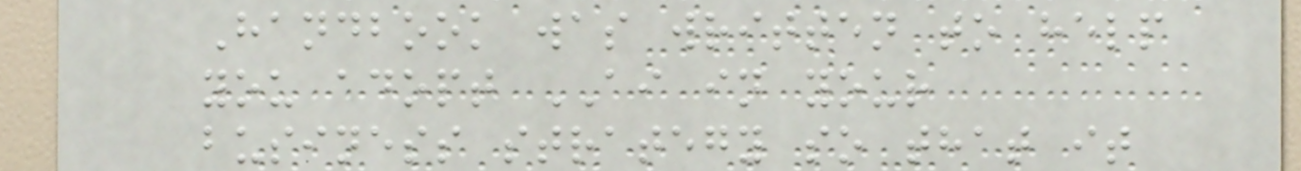Handbook was written to help
you adopt AI in your
business strategy so that it
